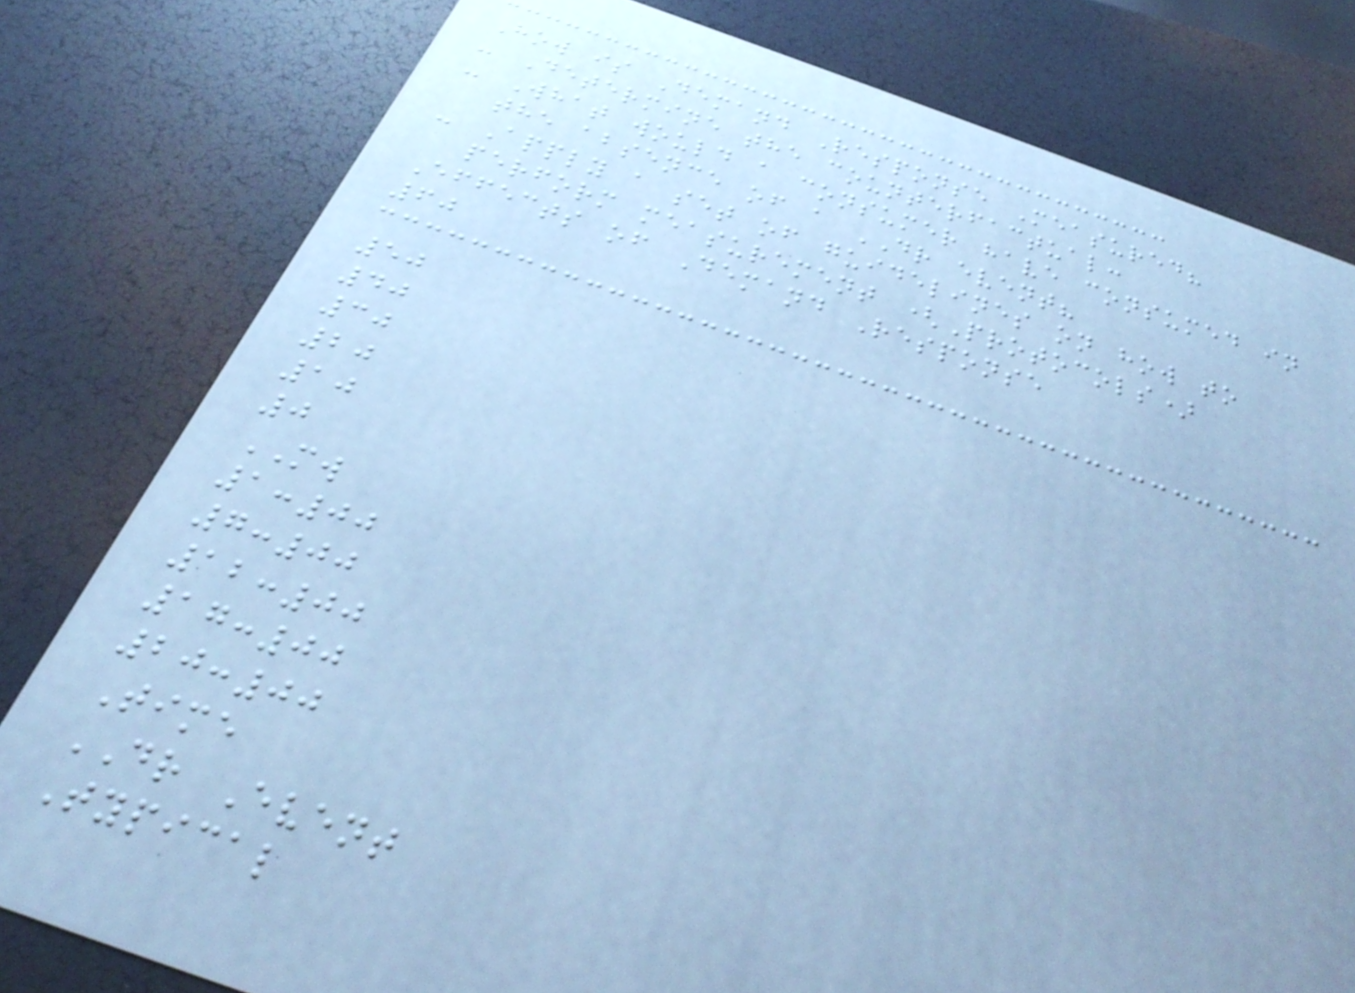How is Demand Response Measured?
- Determine the counterfactual:
- What would a consumer have consumed in
the absence of a DR event?
- Apply a set of guidelines on how to
perform measurement (Protocols)
Effects of Demand Response
60
50
40
30
20
10
0
MW
1:00
7:00
12:00
17:00
20:00
Time
DR Event
Typical
